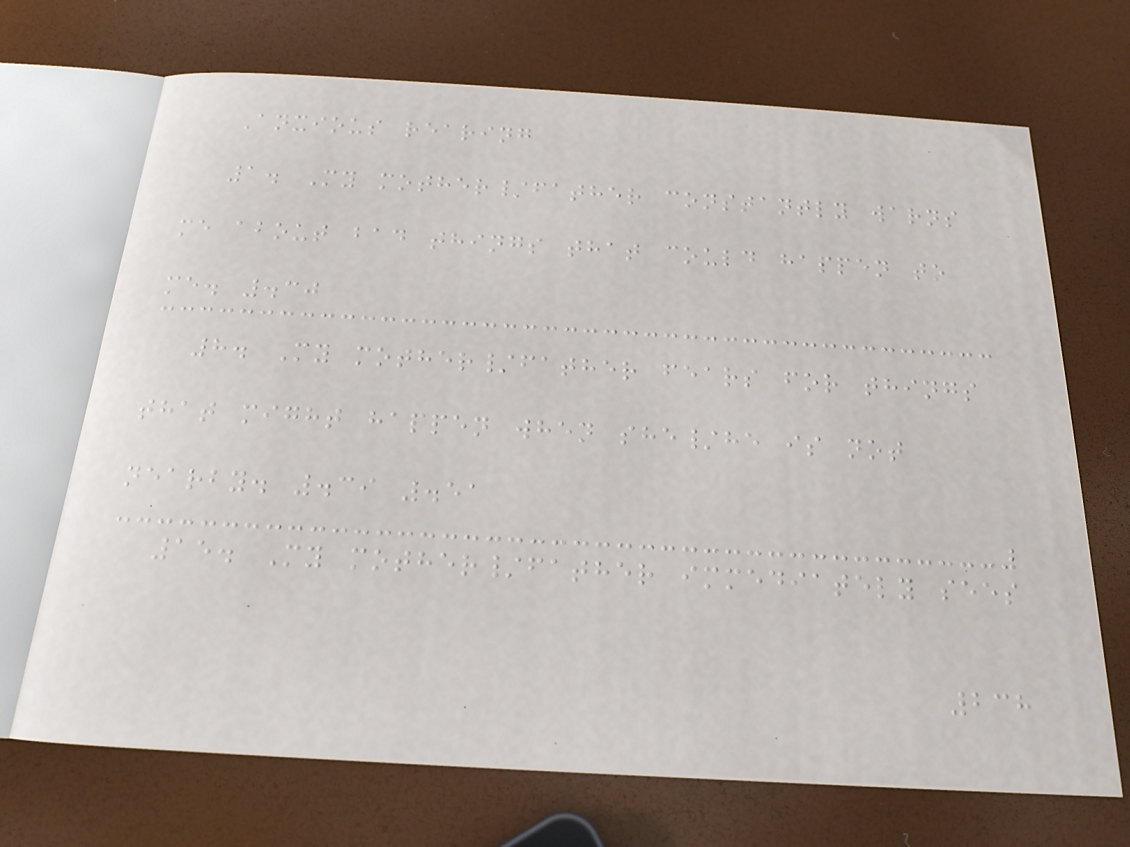Anxious rearing
1. My mother/father constantly warns
me about bad things that could happen to
me. .30
8. My mother/father fears for things
that might happen when she/he is not
nearby. .39 .51
15. My mother/father immediately sees
238
